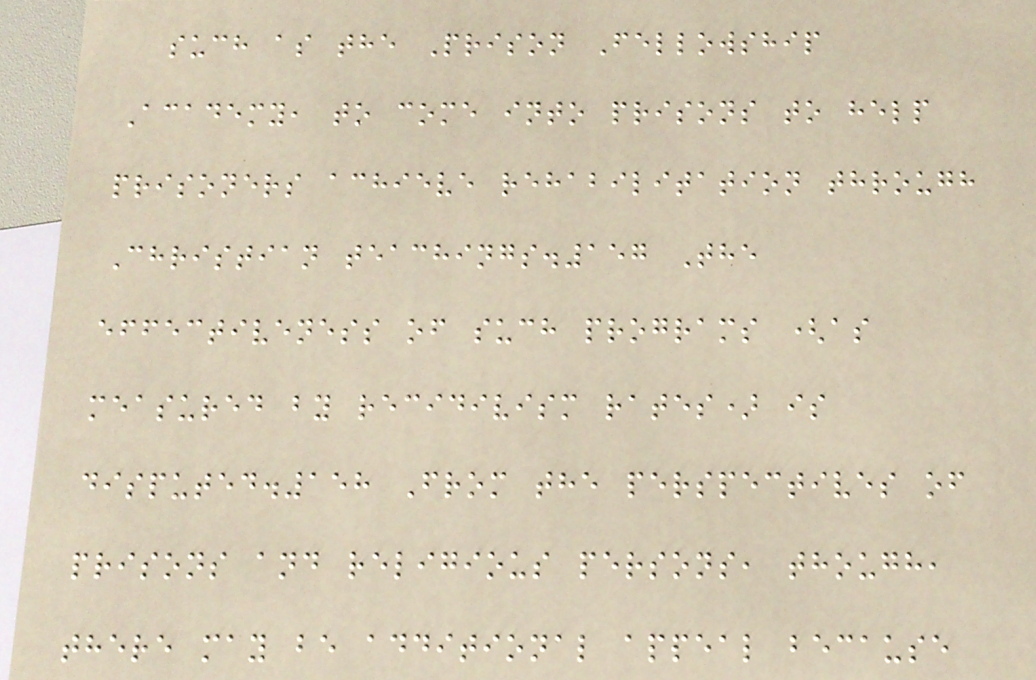such as the Prison Fellowship
Academy, to come into prisons to help
prisoners achieve rehabilitation through
Christian teachings.157 The
effectiveness of such programs (as
measured by recidivism rates) is
disputed.158 From the perspectives of
prisons and religious persons, though,
there may be additional appeal because
